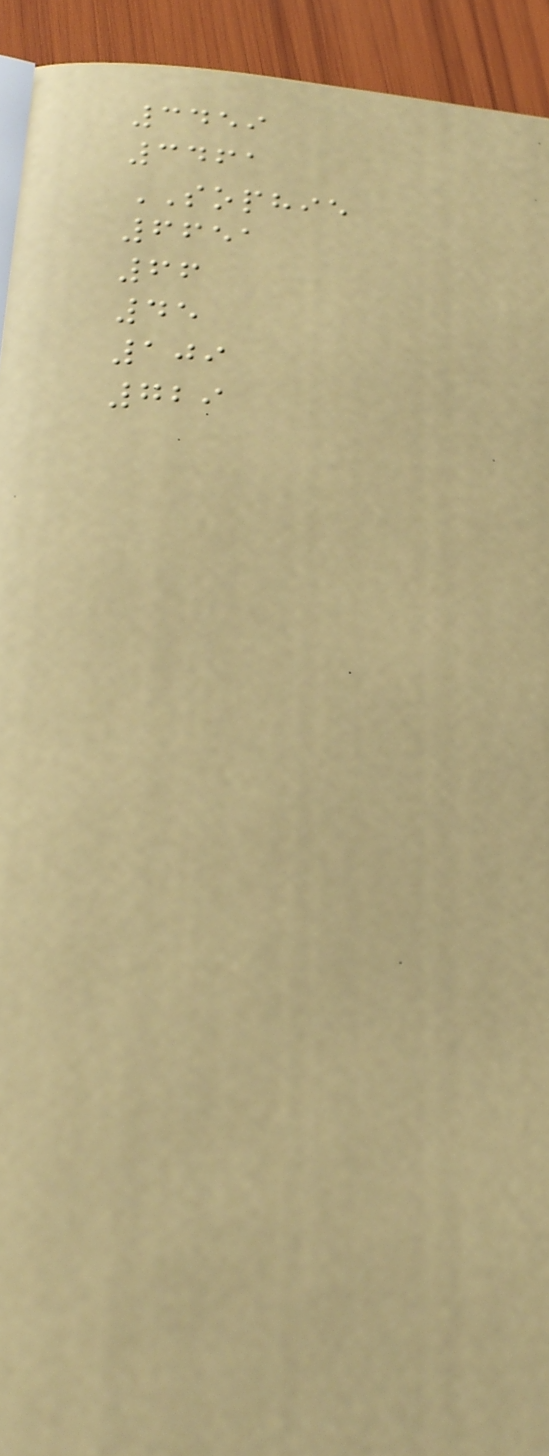3459
3461
SOPHIE
6651
66
45
109
729
